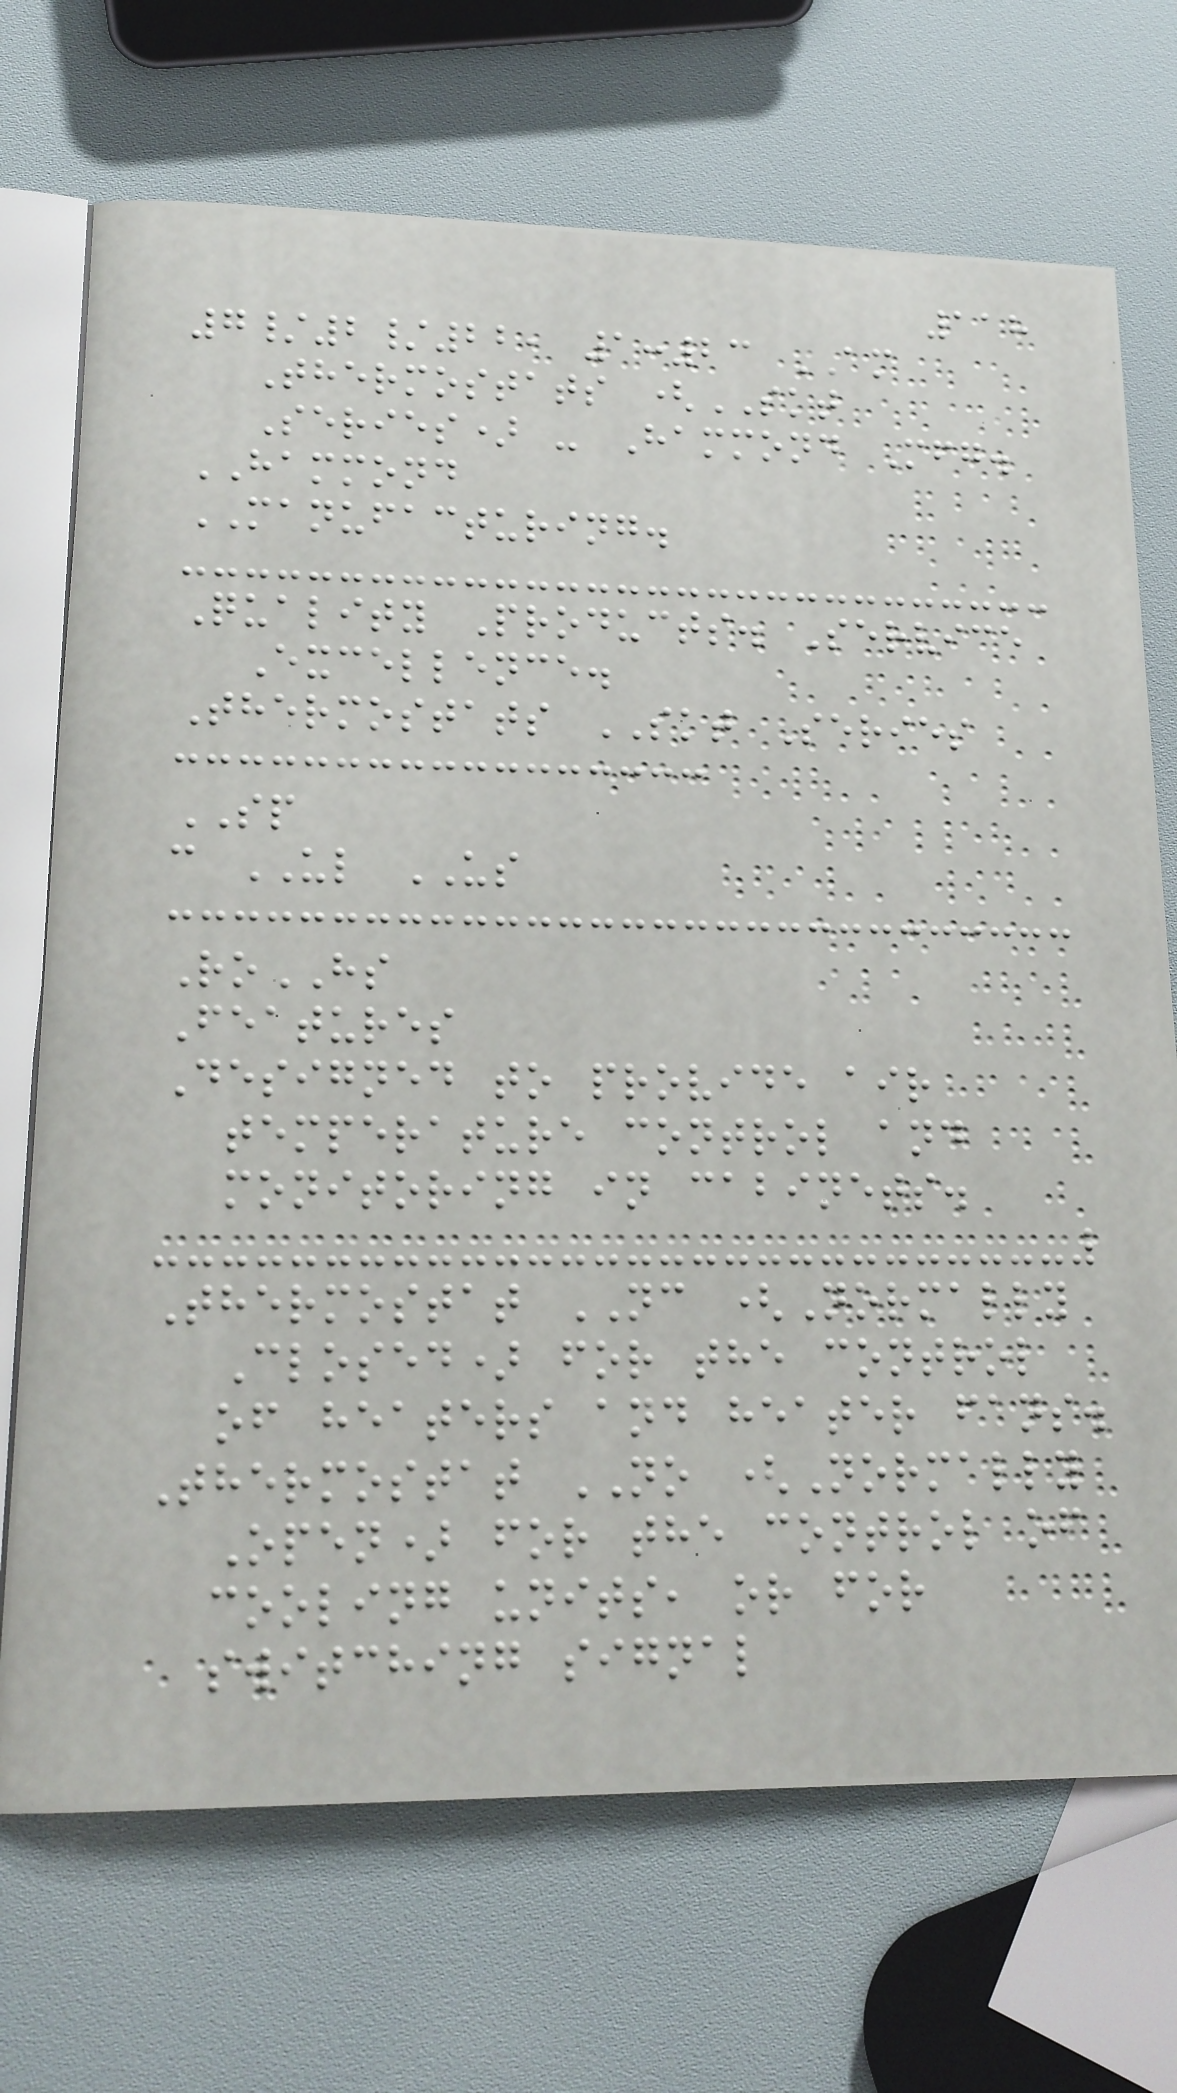118
7/2/22, 1:23 AM
Thermostats (SKT
Series) - Hammond Mfg.
HAMMOND
MANUFACTURING.
Quality Products. Service
Excellence.
Thermostats SKT Series
SP
c UL US
RoHS
Features
Designed to provide air
temperature control and
monitoring in cabinets.
Thermostat NC (Normally
Closed) for the control
of heaters and heater fans.
Thermostat NO (Normally
Open) for the control of
cooling units, or for
switching signal
